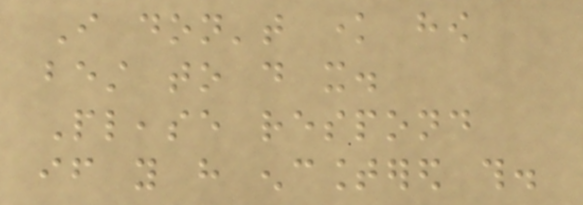I don't know how
best to do it.
Please respond
if you have encountered this.
